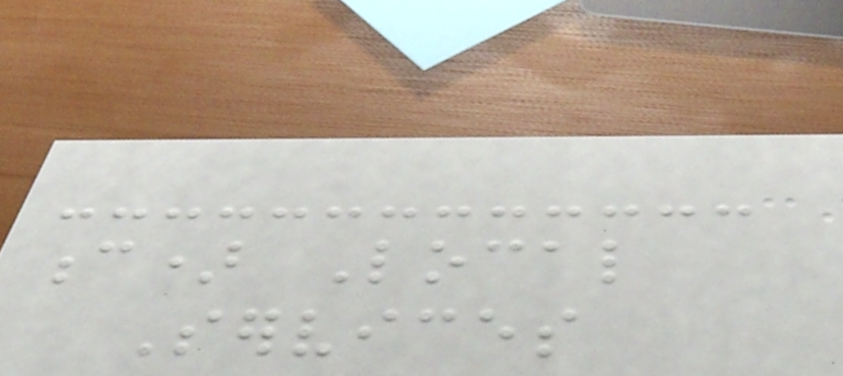c) Local
Services
